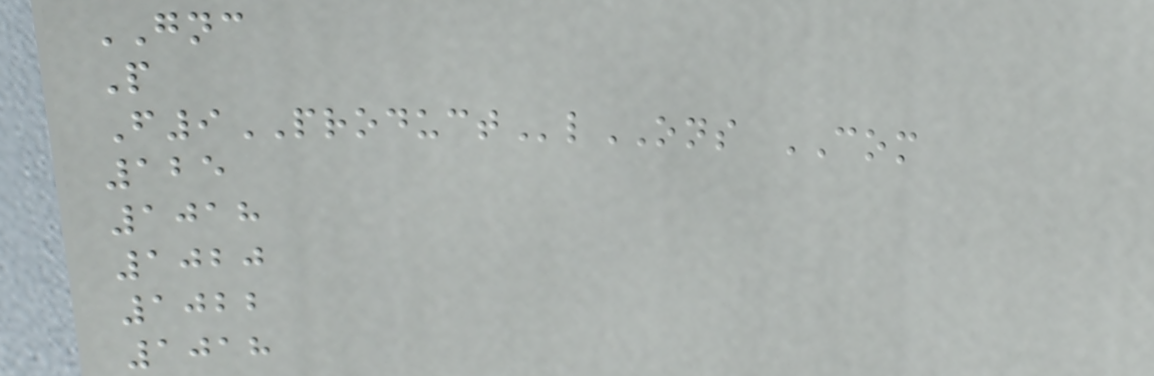GNC
P
F9PRODUCTlONS COM
125
1018
1020
1022
1018
